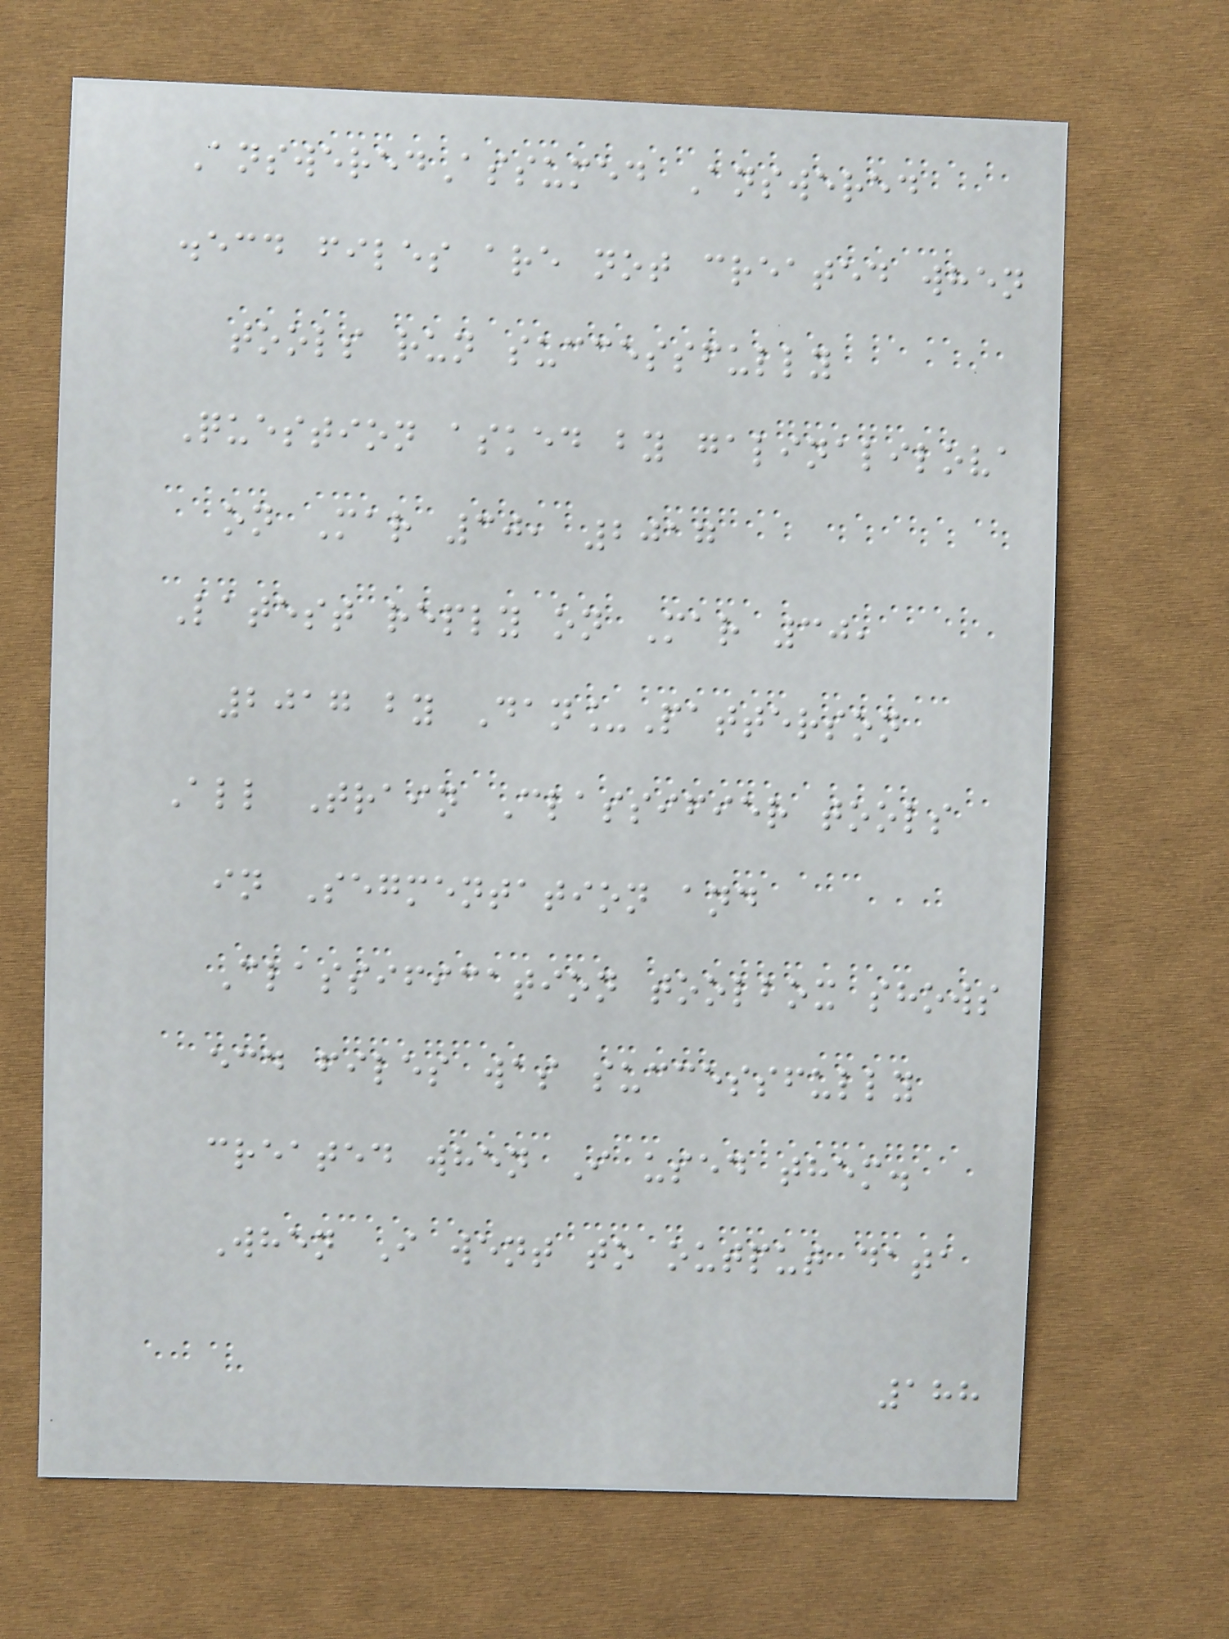AnsweredAssumed Answered
.ecd files are not created when
tools run successfully
Question asked by galinalilova
on Mar 30, 2017
Latest reply on Mar 30,
2017 by Dan_Patterson
All Train Classifier tools
in Segmentation and
Classification toolbox shows
ecd files was successfully
created when I used them.
When I went to output data
188
